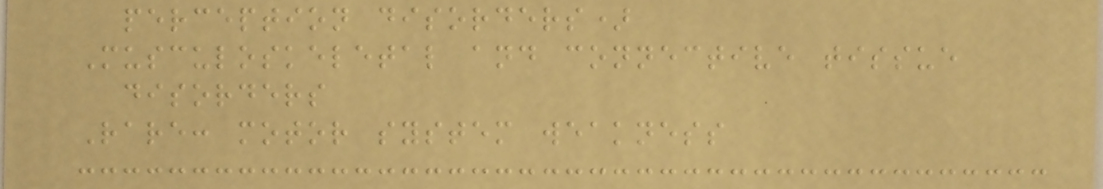perception disorders)
Musculoskeletal and connective tissue
disorders
Rare: motor system weakness
